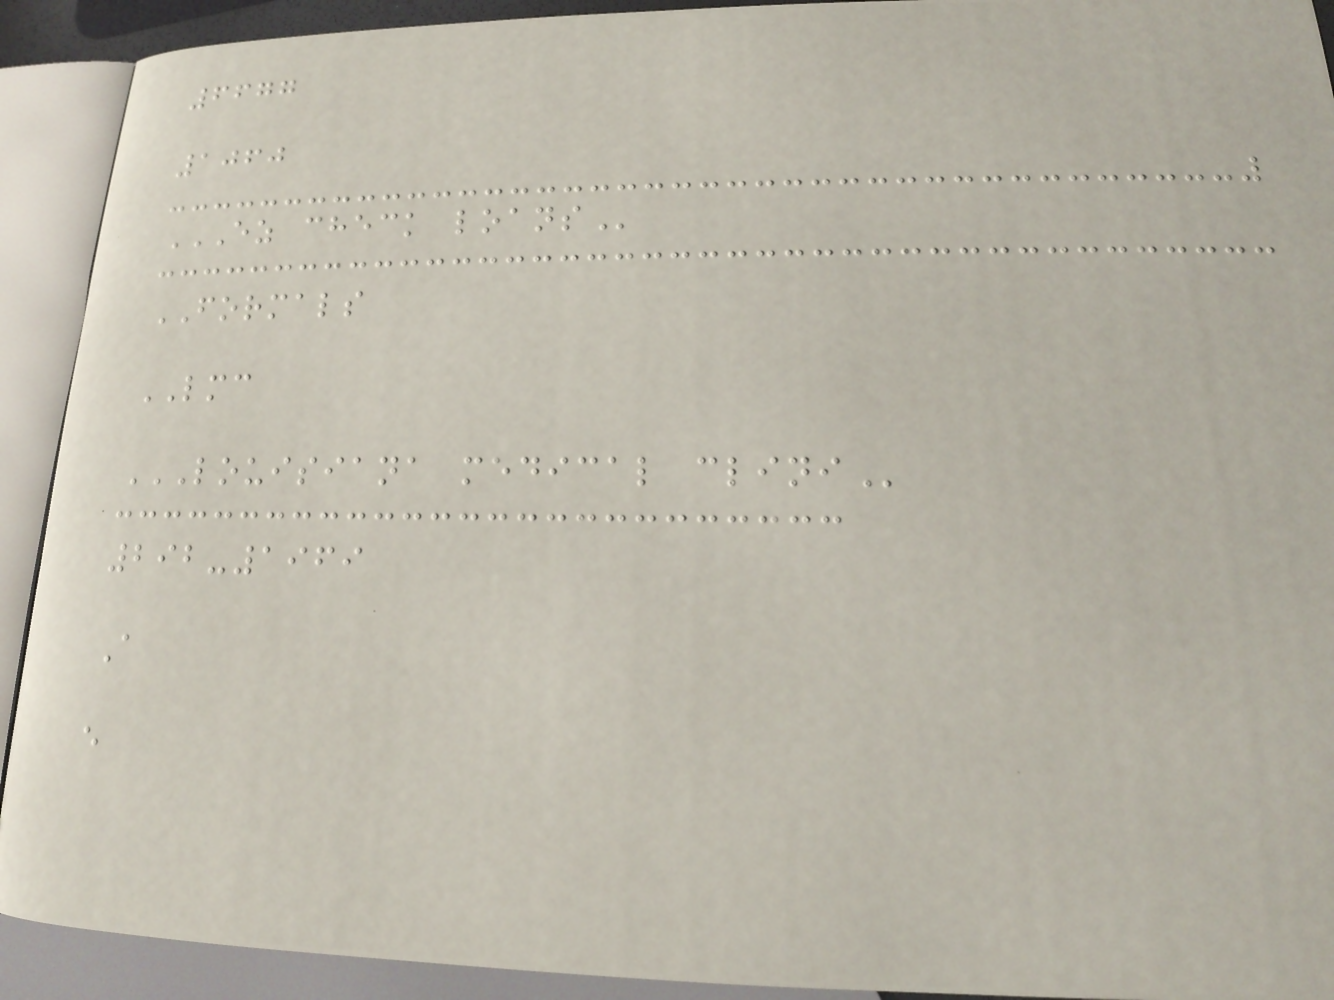6677
1060
EZ CHECK LOANS
FORMALS
LMC
LOUISIANA MEDICAL CLINI
292-1969
A
e
